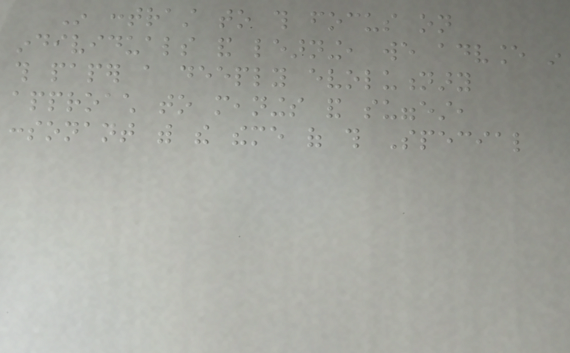In contrast to this focus on
individuals and learning, we advance in
this paper a deeply evolutionary
approach to meanings and suggest,
consonant with the theme of this Special
